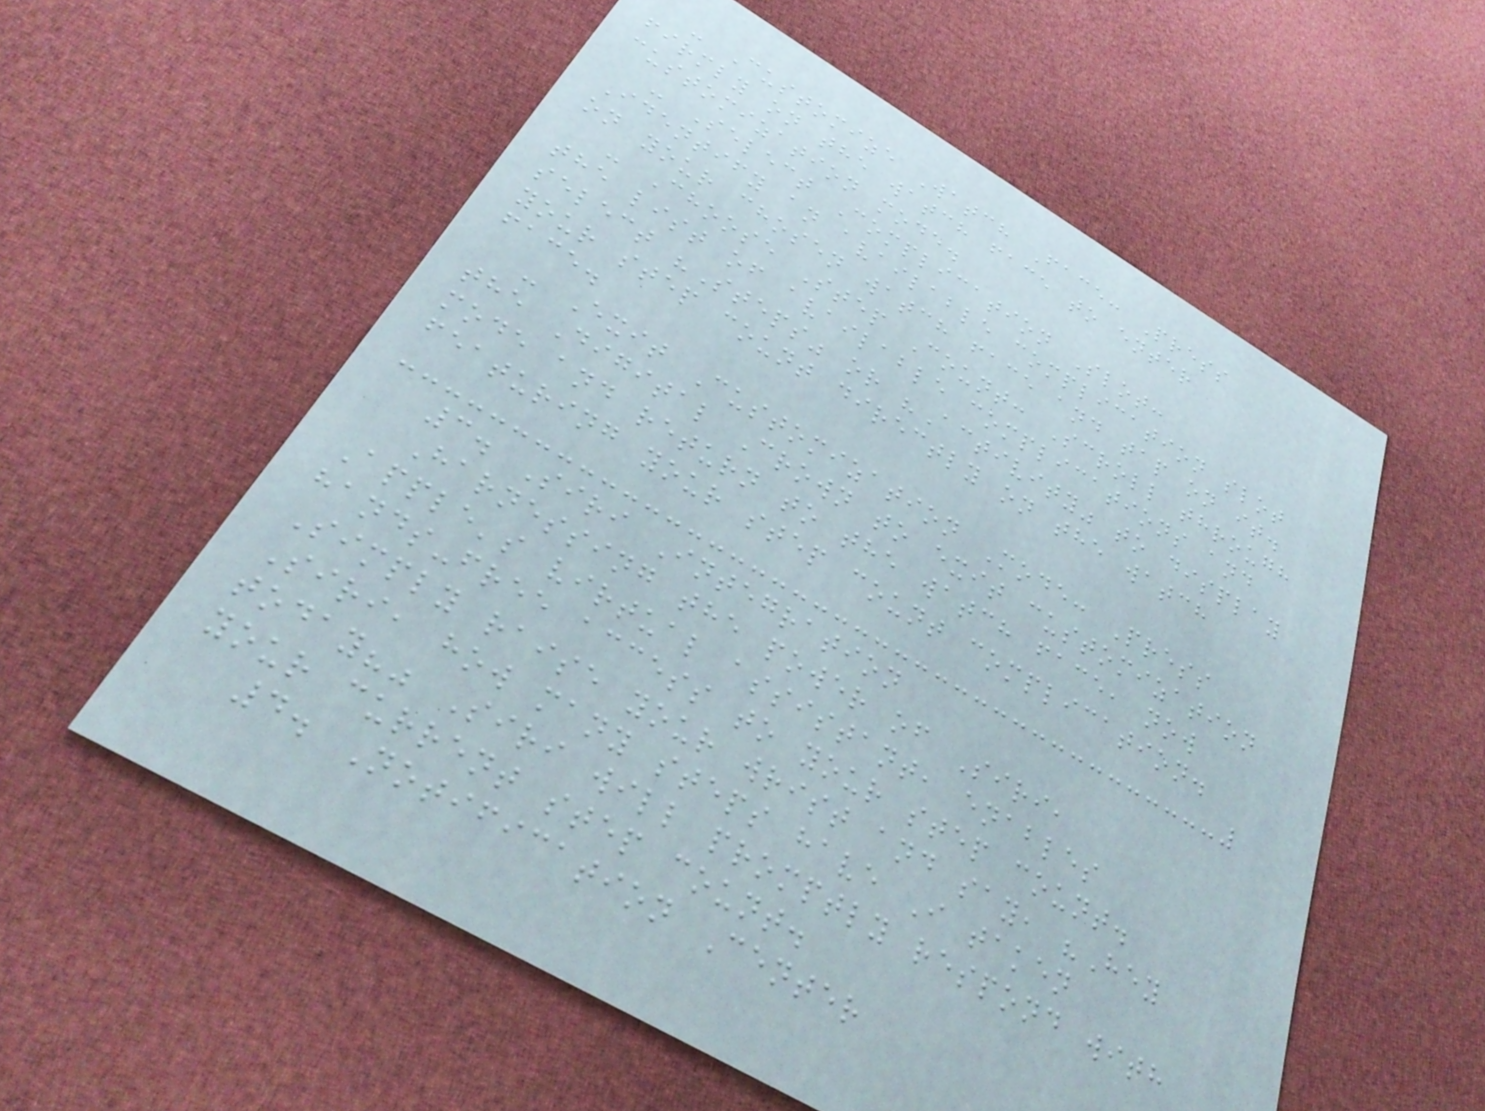- Customize Watch Face: Press
firmly on the watch face to enter
customization mode.
- Select Complication Slot:
Identify an available complication slot
on your chosen watch face and tap on it.
- Choose Step Count: Scroll through
the list of available complications and
select "Steps" or "Activity" to display
your step count directly on the watch
face.
- Exit Customization Mode: Press
the Digital Crown to exit customization
mode and return to the watch face, now
featuring your step count complication.
3. Siri Integration
Harnessing the power of Siri,
Apple's virtual assistant, enables
hands-free access to your step count.
Simply raise your wrist and say, "Hey
Siri, how many steps have I taken
today?" Siri will promptly respond with
your current step count.
4. Notification Center
